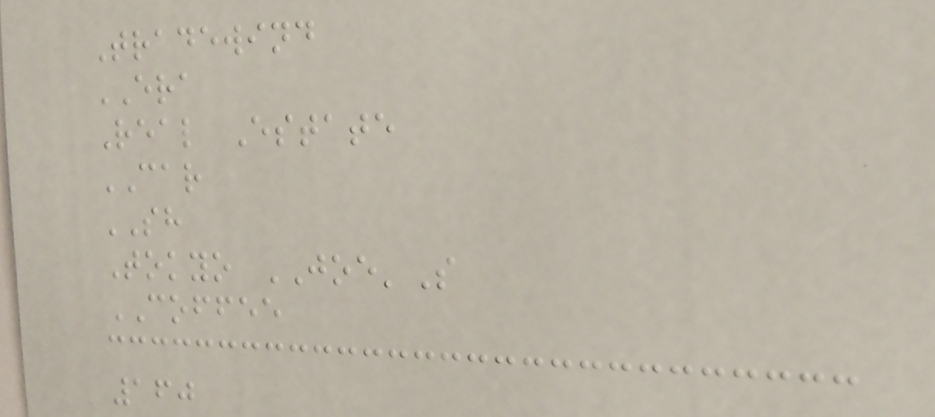Tradewind
ERA
Real Estate
CAR
SH
Tokyo JOE'S
COFFEE
160
